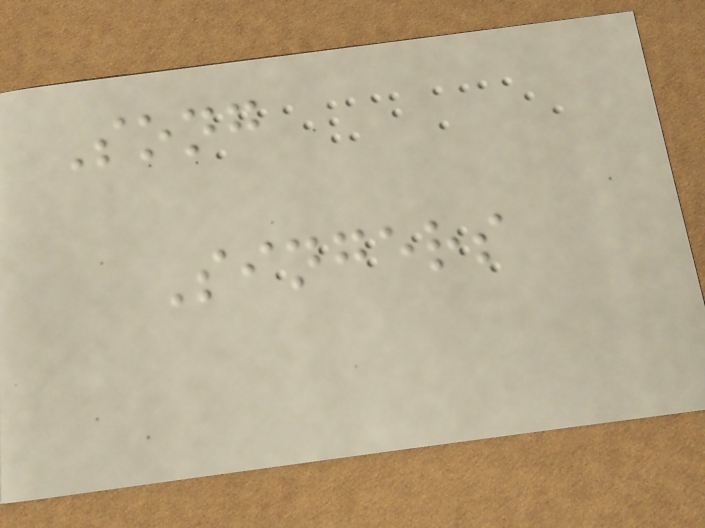Song
Singers
